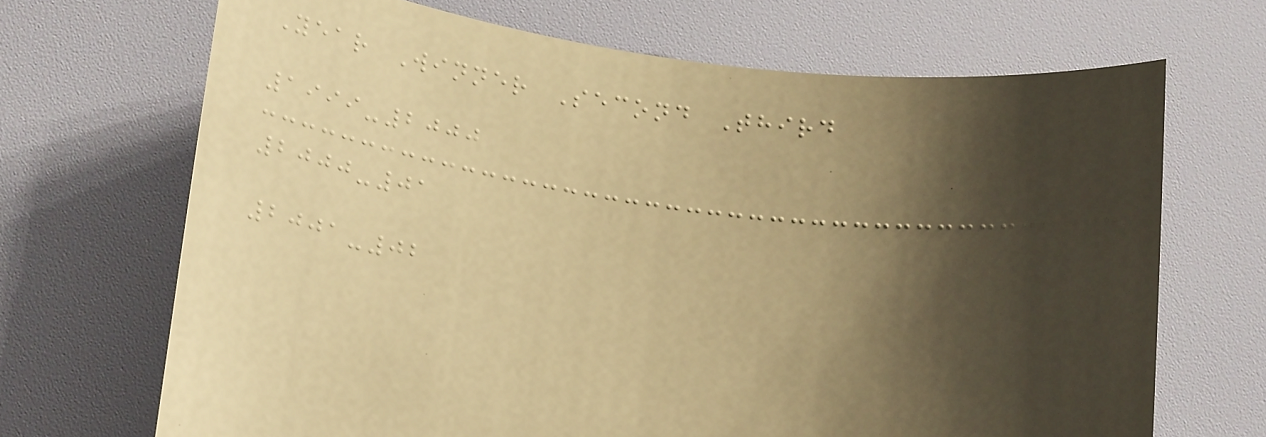Year Winner Second Third
1999-2000
2000-01
2001-02
